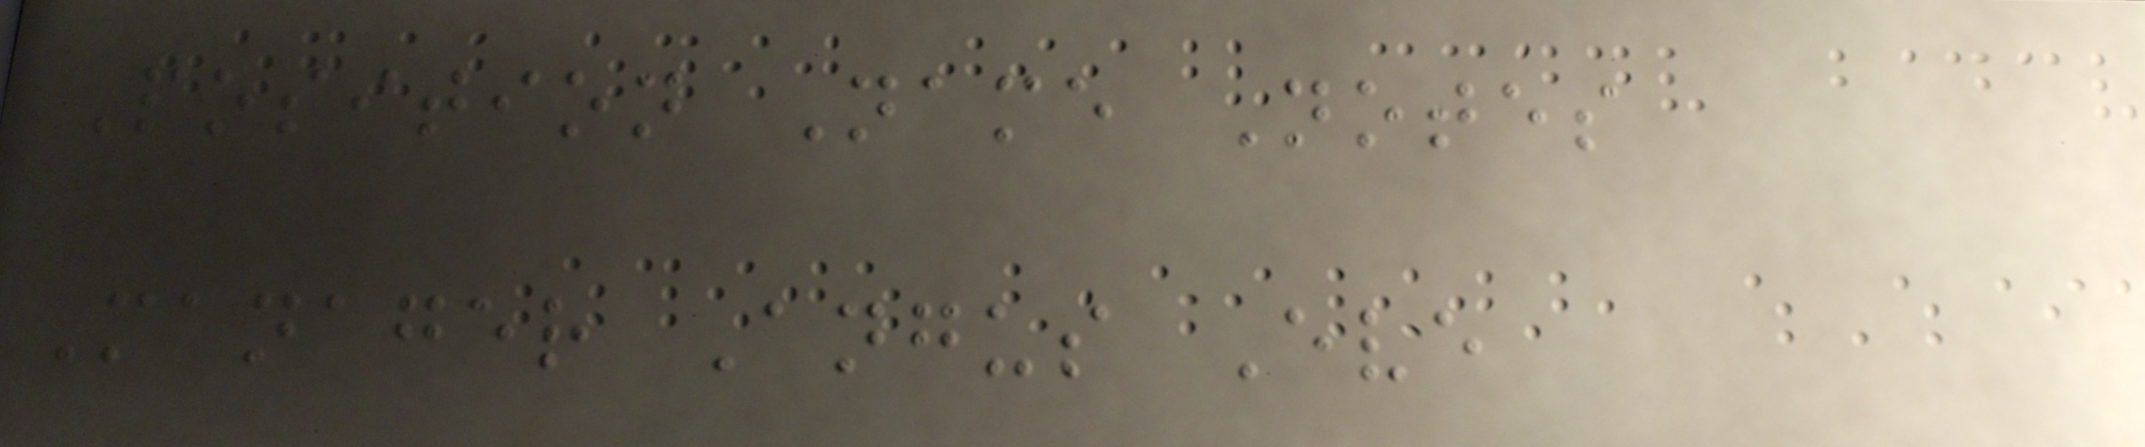Position Name Notes
Manager Angus Eve
